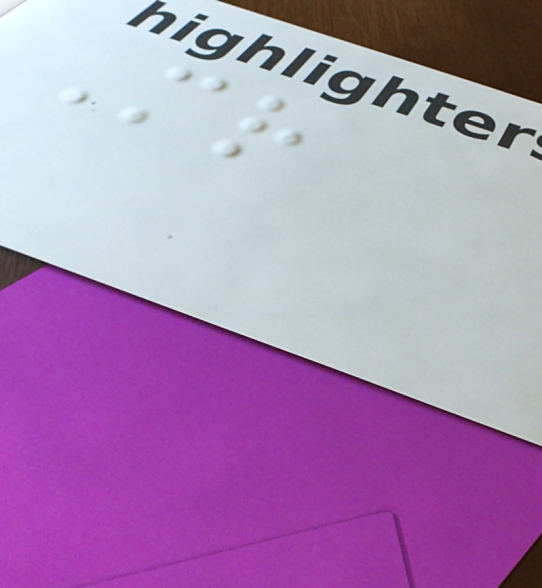Mr
